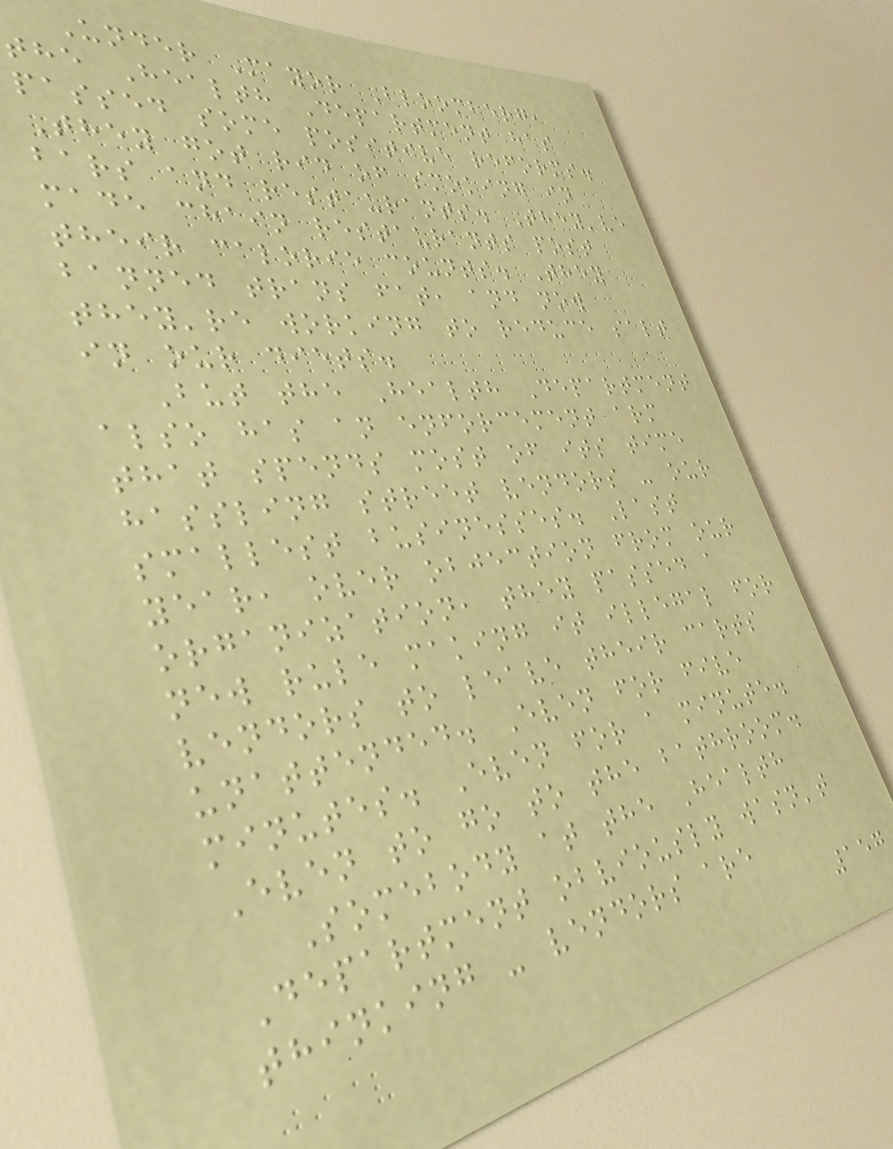Under Mayor Bloomberg,
the Health Department has
passed some positive reforms.
They got rid of smoking in
bars and restaurants. They've
made chain restaurants post
their calorie counts. They
banned trans fat, and now
they're working to reduce salt
in our diets.
But the Health Department
also has an enforcement arm
that spends most of its time
hassling street vendors - our
smallest businesses. Last
year, over objection from our
organization, they passed a
new rule making it illegal for
vendors to leave their carts
unattended. Even for five
minutes. Even for a minute.
Even to go to the bathroom.
Somebody at the Health
Department obviously wasn't
thinking - vendors are
157
